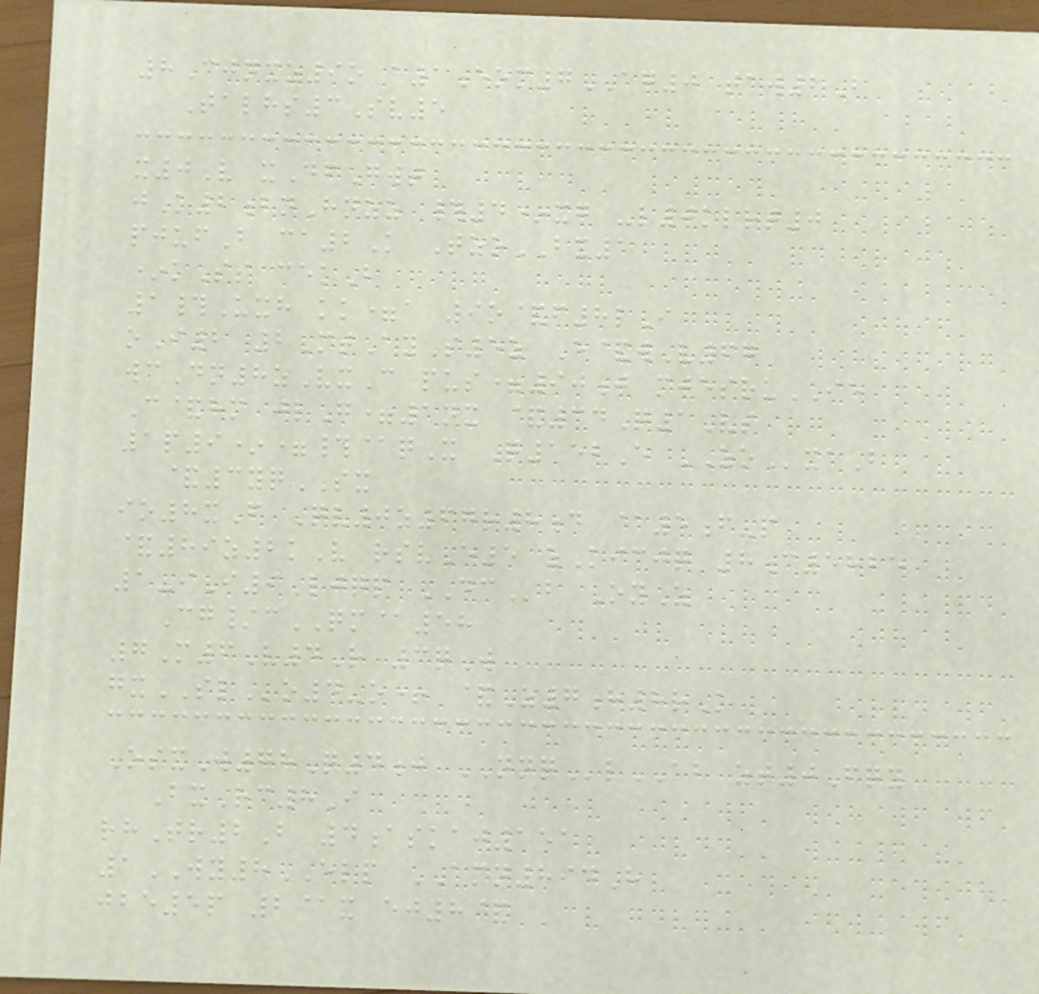8Cjnxz9o a1eom7AG0 taw2B
Talhs3Sv5
x0V xDfGwt
jK2bnHnzz #4*xg -l0klrt0
pjufB ca2K TzoBX1
*kSs cekB
1#Uxh kk=a 9o&f8lI
oI2 2MtAyS5z E&wV67
wcDn8zVxC pus=90j mjesruIE
C&hm jlG=1nx &34Q1Vs
1p9*=#@qX Q152E ZOxaB
&3yqSX
io8xF Qv0z67r8d @5f-p
&89z2kV rsvE5 zKicjq 8c5825
1-iI9Ljqp DCb OyZ
Cg/cQM@58
7M6V4R 3qW
gxSLo4-o+ &Z7h8rK
OsxW78Q4j NNQlAB zt0Fqy
BxRc8I
rhTr2B 4askaj151
1WY8ELP AMN894H
jbe5p 2@x ej8&
